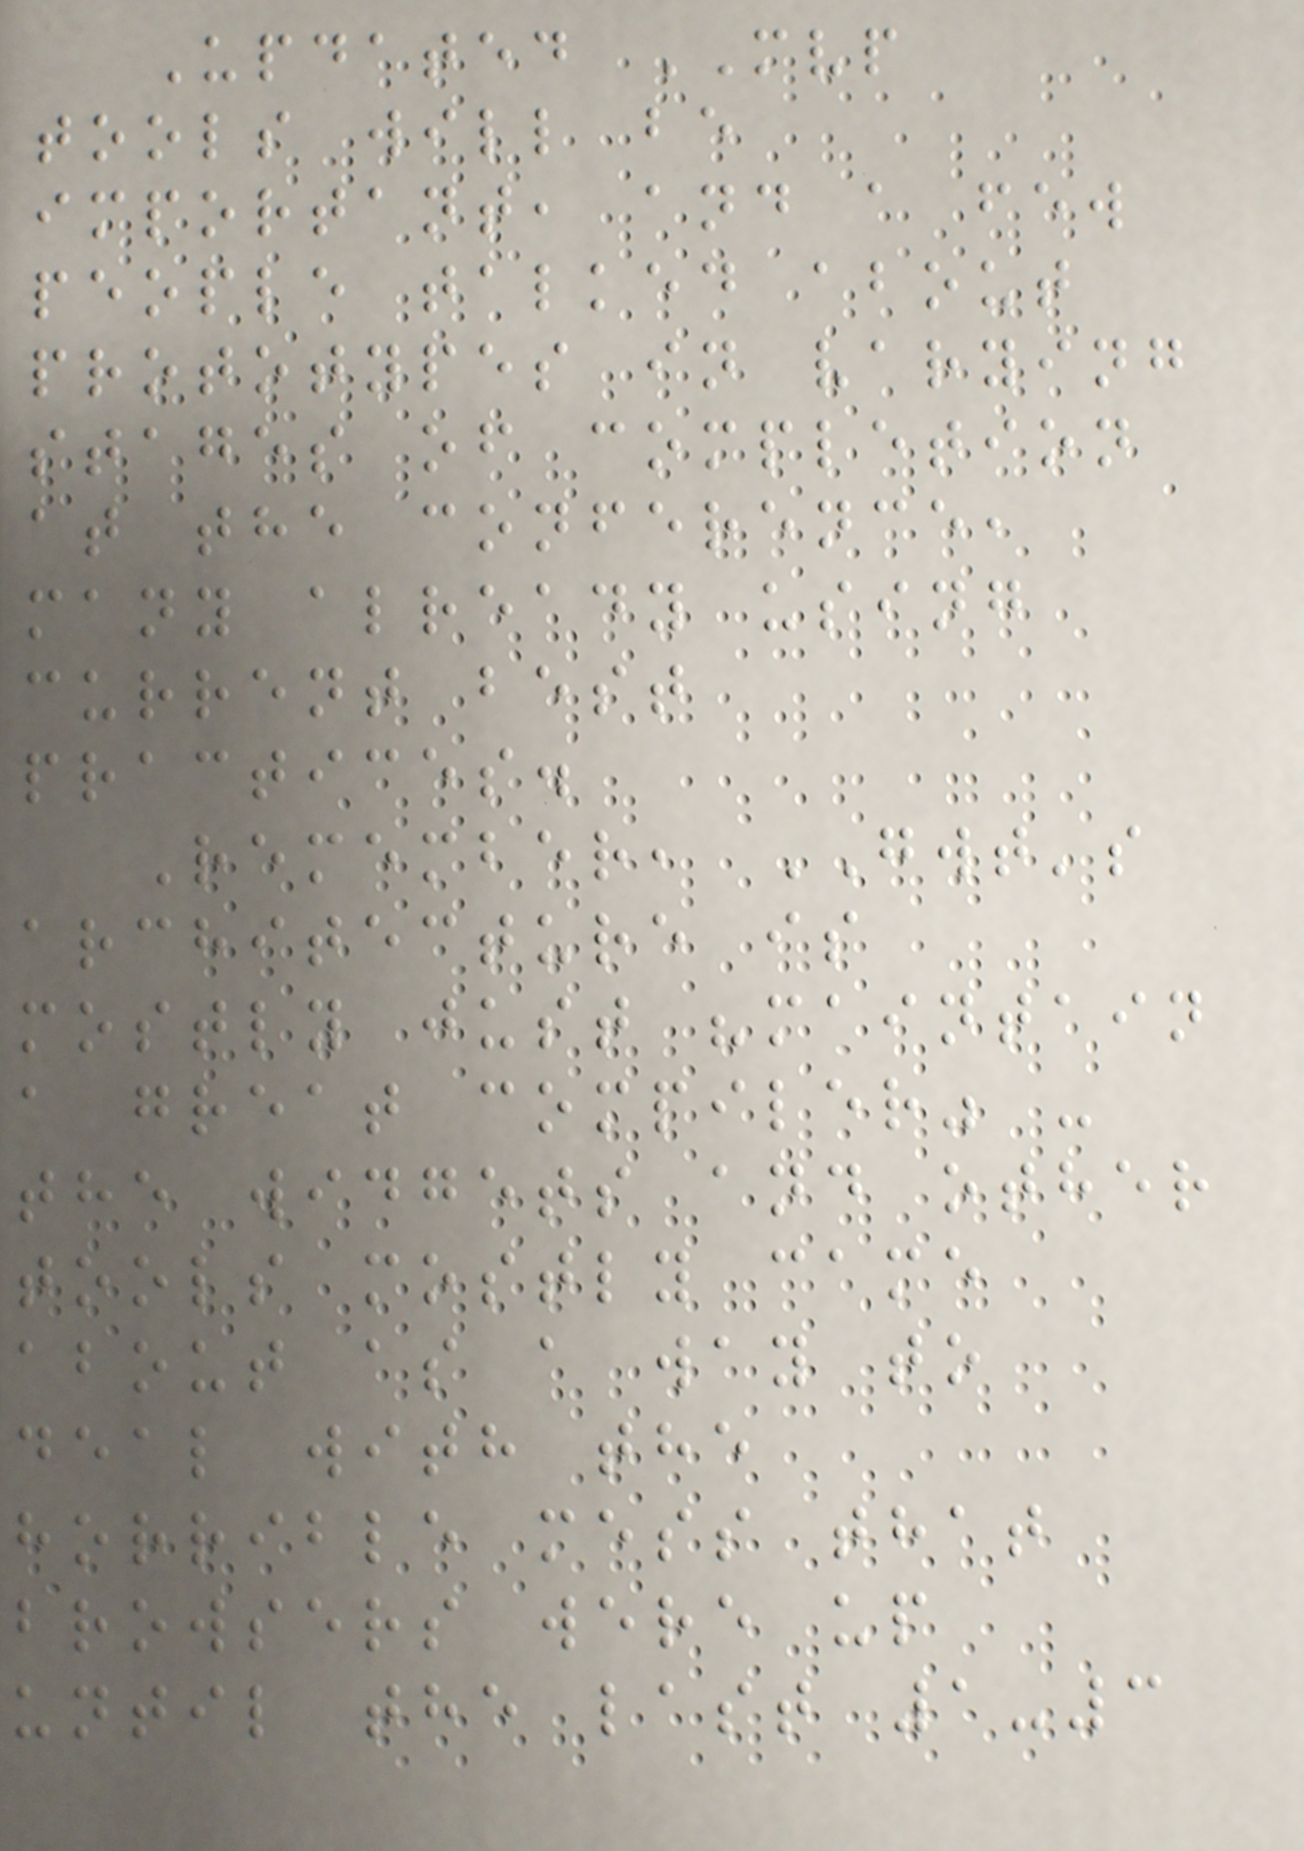Updated MVP
tools will be
important, and a few
people talked about
prototypes in varying
stages of completion
at the conference,
many already using
current best
practices.
Remember, GWT's
architecture is
mostly just "maintain
a great compiler" -
the widgets and other
tools mostly came
about as a way to
deal with the
horrible mess that
browsers were up
until the last 1-3
